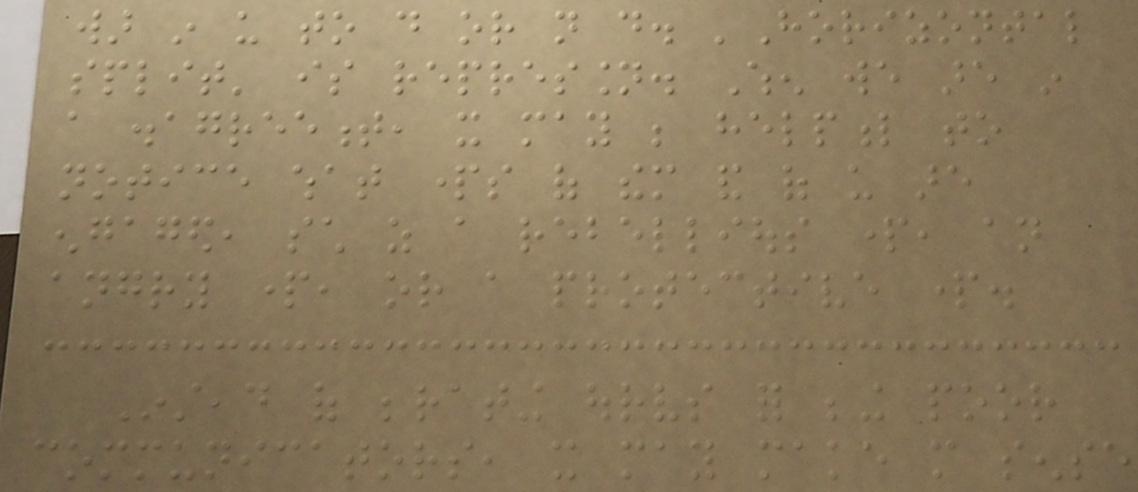war in us to do or not do. 'Horizontal
split' is repression. When we are in
a disagreement, it may be helpful to
notice what parts of them and of us are
engaged, such as a rebellious part, an
angry part, or a protective part.
Instead of berating ourselves for being poor
communicators, it may make more sense
